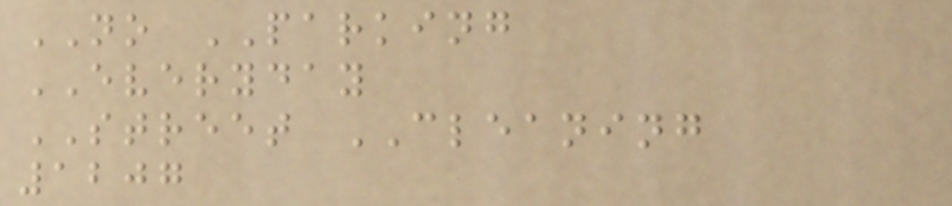NO PARKING
EVERYDAY
STREET CLEANING
1207
